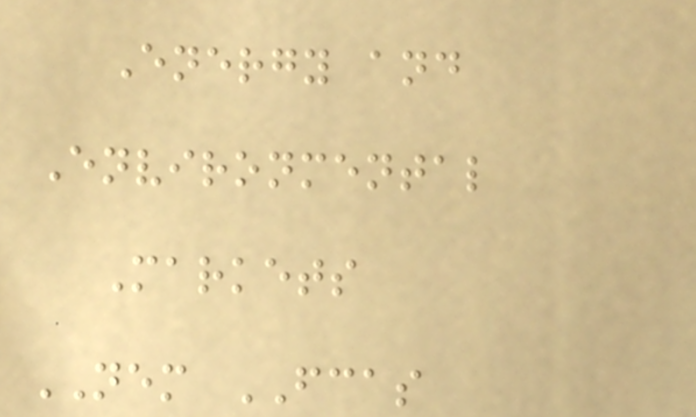Energy and
Environmental
Markets
NEM FCAS
